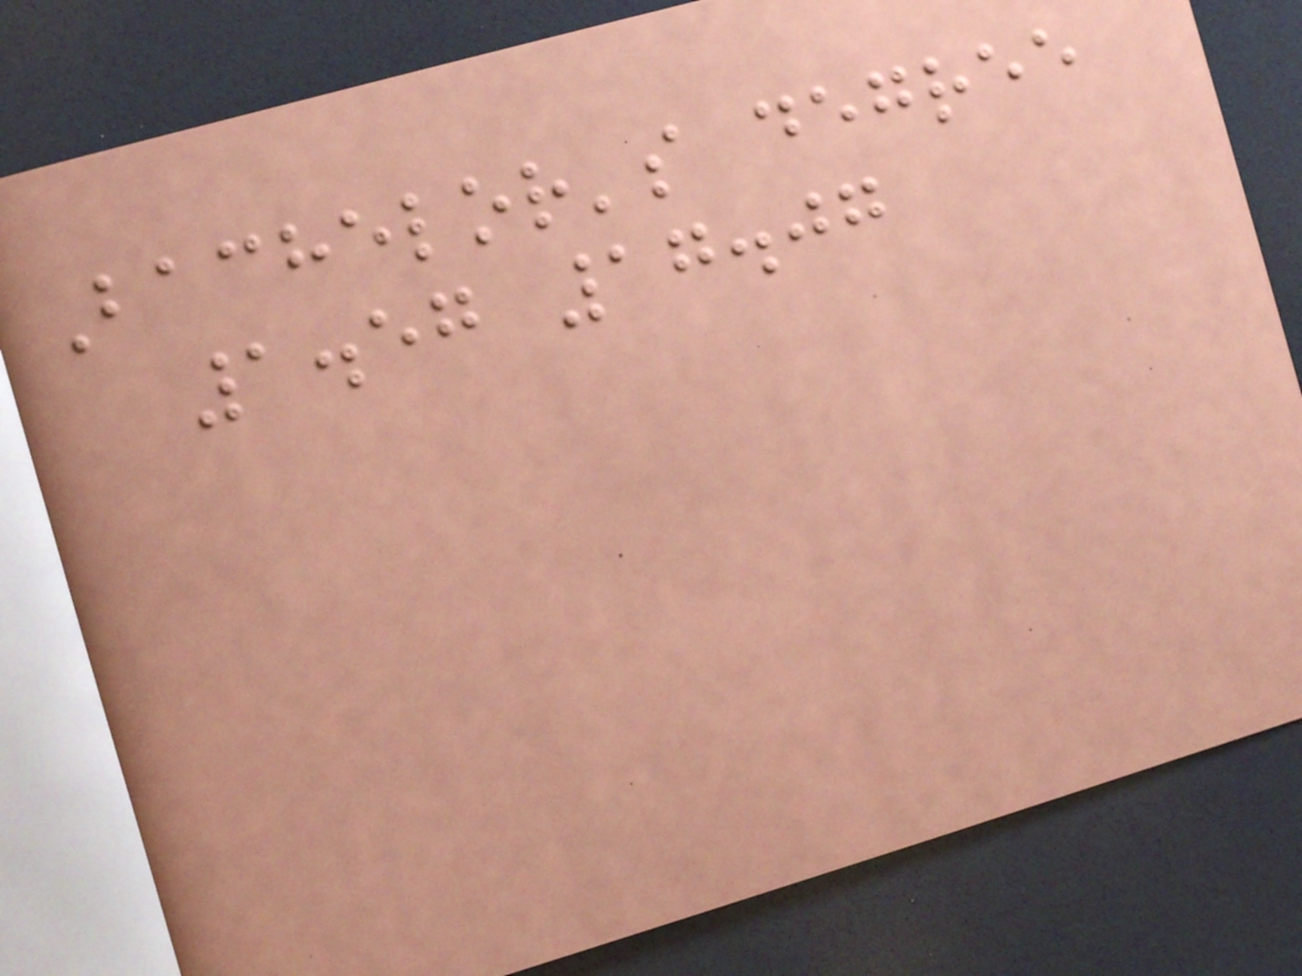Bachelor's degree
1.57 17.07
